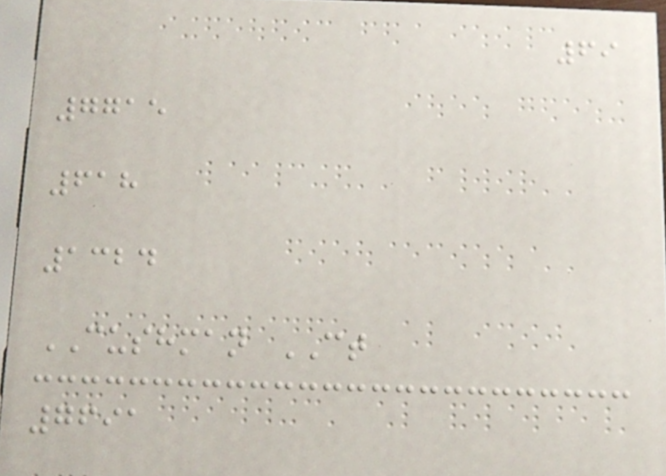69
7715
618
1324
CUSHMAN CT
7691
